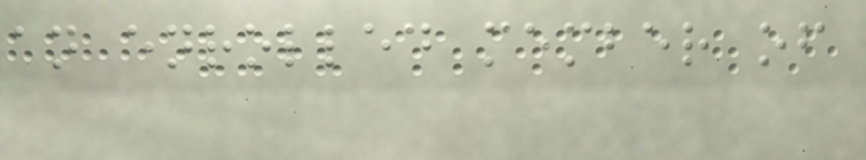an enrolled member of
